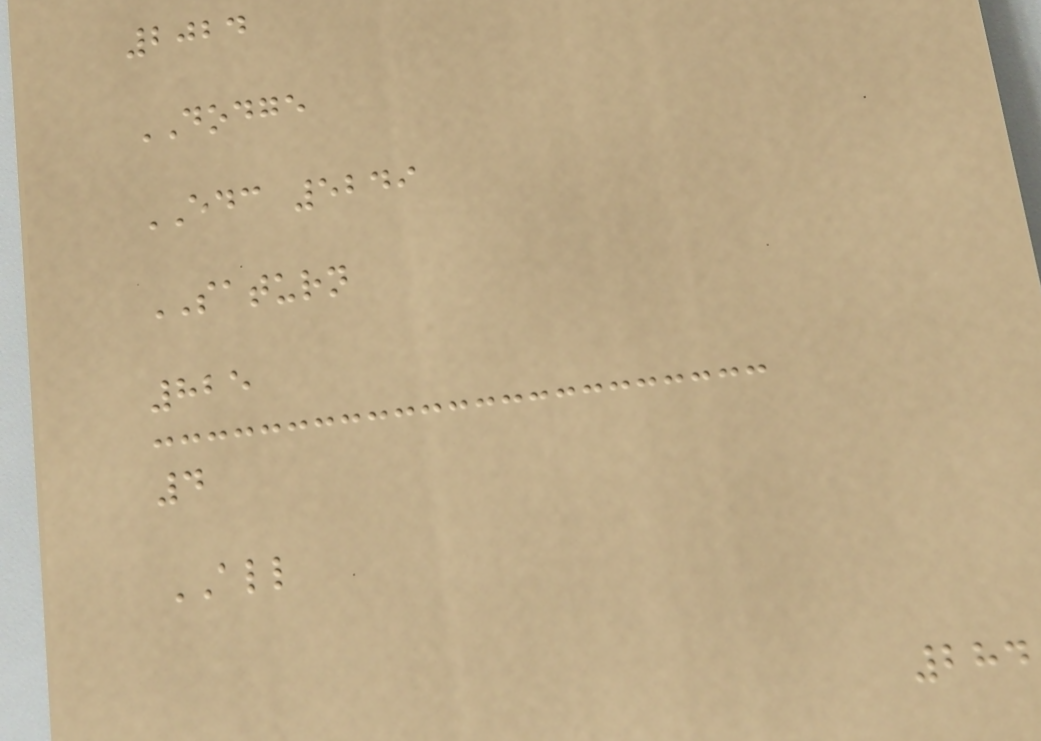2024
DODGE
EDC 5249
SATURN
825
4
ALL
284
